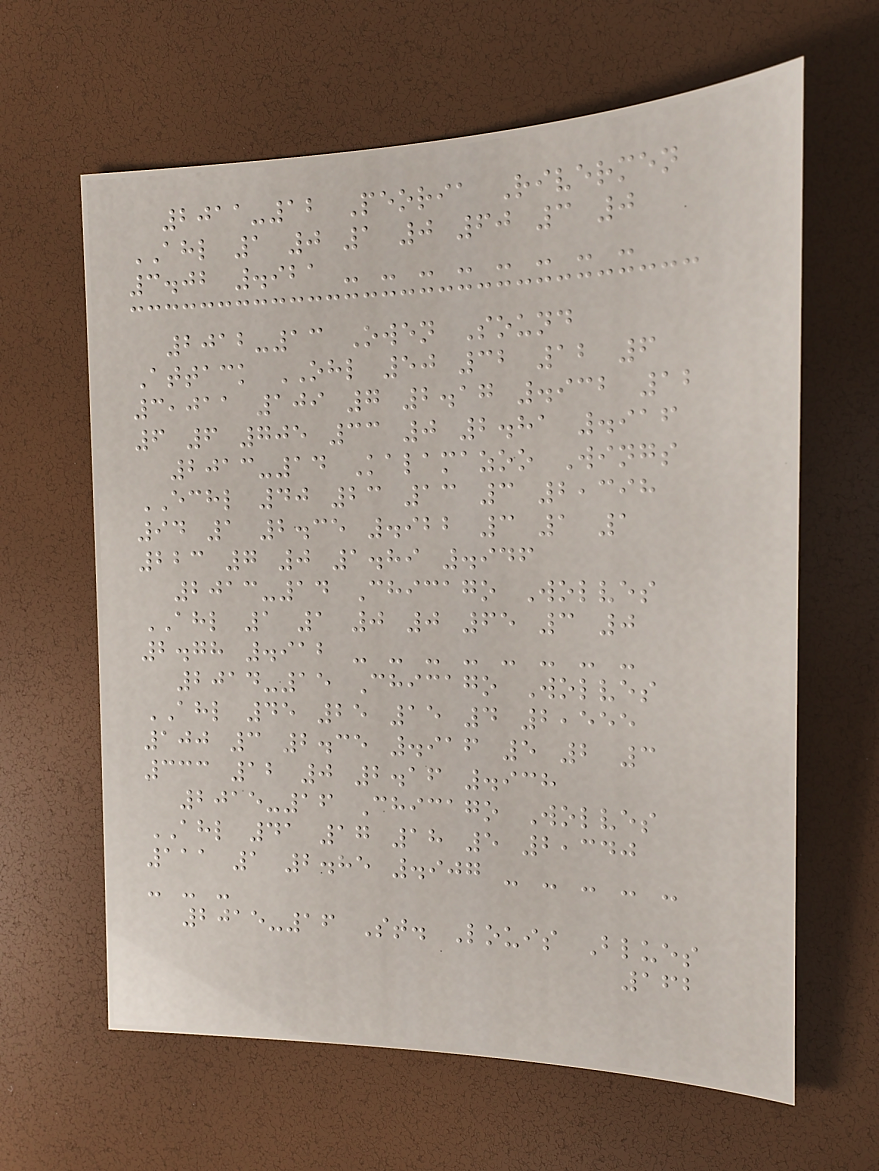2011-12 Peoria Rivermen
AHL 1 0 1 0 60 3 0
3.02 .921 - - - - - - - -
2012-13 Owen Sound
Attack OHL 50 32 12 6
3,011 109 7 2.17 .932 12
6 6 705 33 0 2.81 .916
2013-14 Kalamazoo Wings
ECHL 40 23 13 3 2,398
94 1 2.35 .922 3 1 1
223 7 0 1.89 .946
2013-14 Chicago Wolves
AHL 1 1 0 0 65 3 0
2.78 .912 - - - - - - - -
2014-15 Chicago Wolves
AHL 45 25 15 4 2,555
100 3 2.35 .916 5 2 3
333 12 0 2.16 .938
2015-16 Chicago Wolves
AHL 41 17 18 5 2,340
111 1 2.85 .907 - - - - -
- - -
2015-16 St. Louis Blues
162
